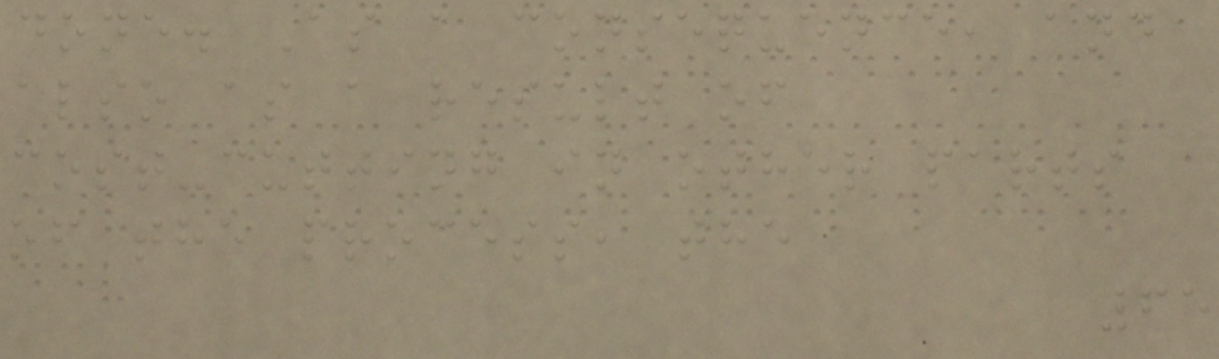done. As a consequence, and
also as a result of
cost-cutting in other parts
of the process, the
65
